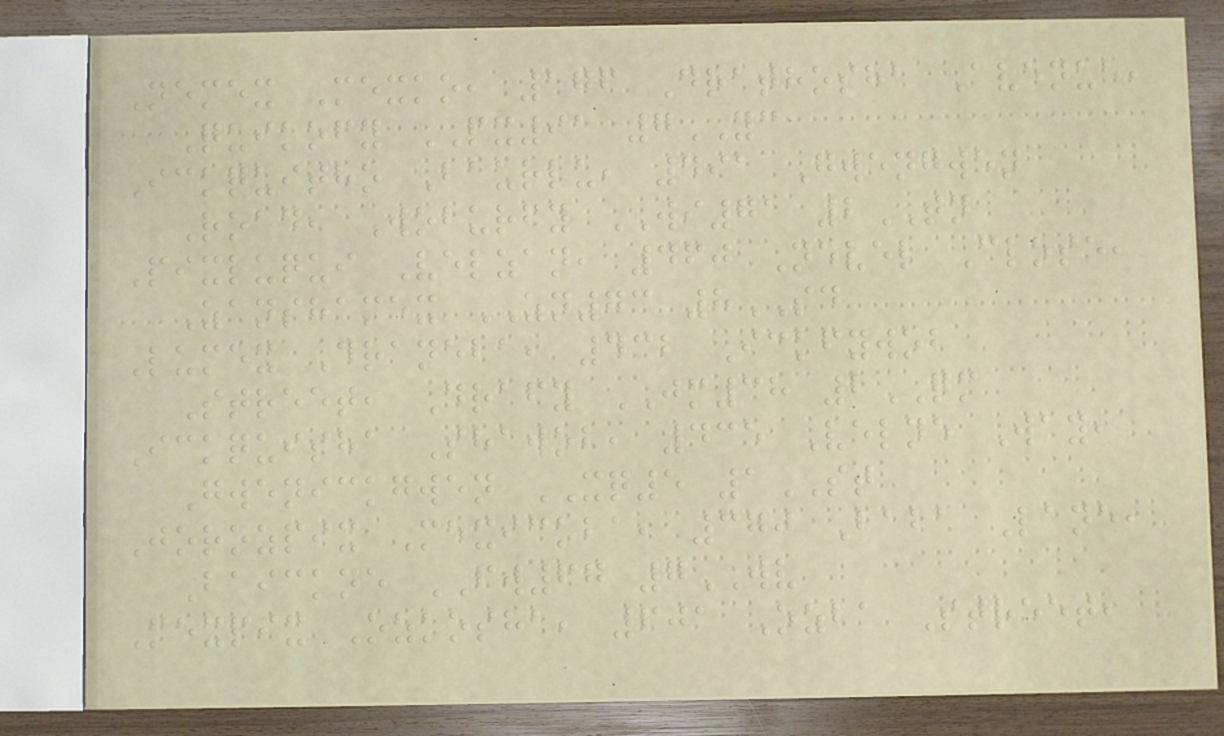Nemex Mexko, 176 Drathosha Avenue,
Quikofy PX91 7YC
Ickquitho Baurlu, 491 Gwengwen
Road, Woburfy WI71 2TN
Pixluqui Velzan, 460 Nevel Close,
Zanshamex ZN73 8SD
Lumex Draneba, 432 Ickfywob
Street, Drafy JM38 2QM
Ickquisha Shawob, 435 Velne Way,
Gwenickgwen XQ5 1ST
Jorozpix Mexickba, 370 Baba Lane,
Baickne FW67 7WV
Mexpix Ozkosha, 601 Ozba Street,
